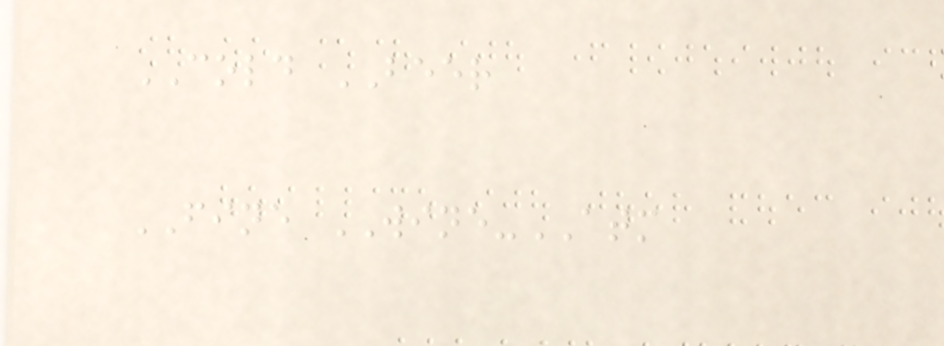COLD BEER
FINE WINE-ATM
